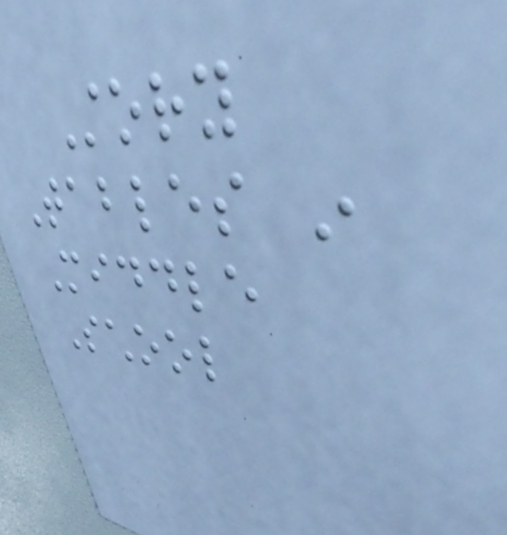Story
Tables in
Middle
School
